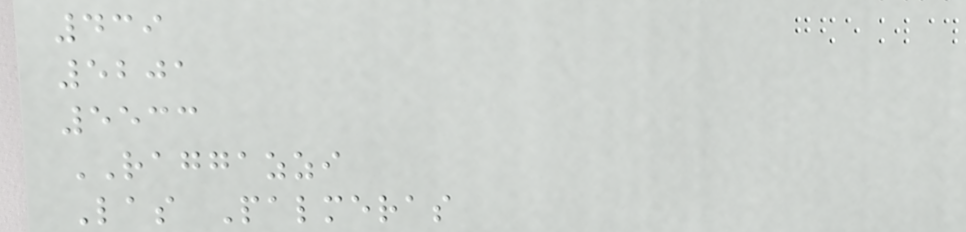439
5201
5533
RAGGAZZI
Las Palmeras
